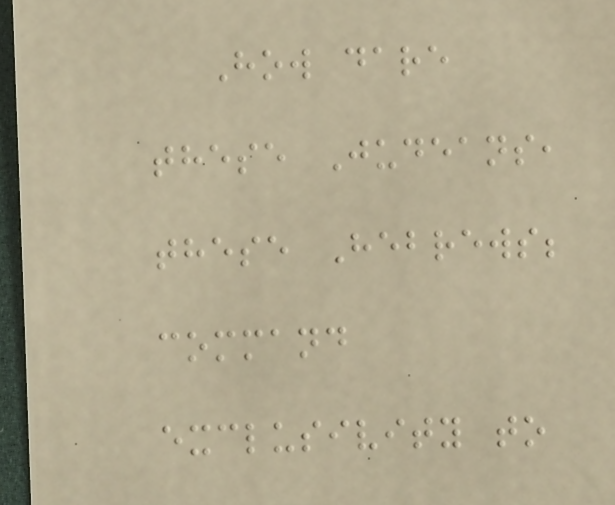How dare
these Judeans,
these Hebrews;
command
exclusivity to
